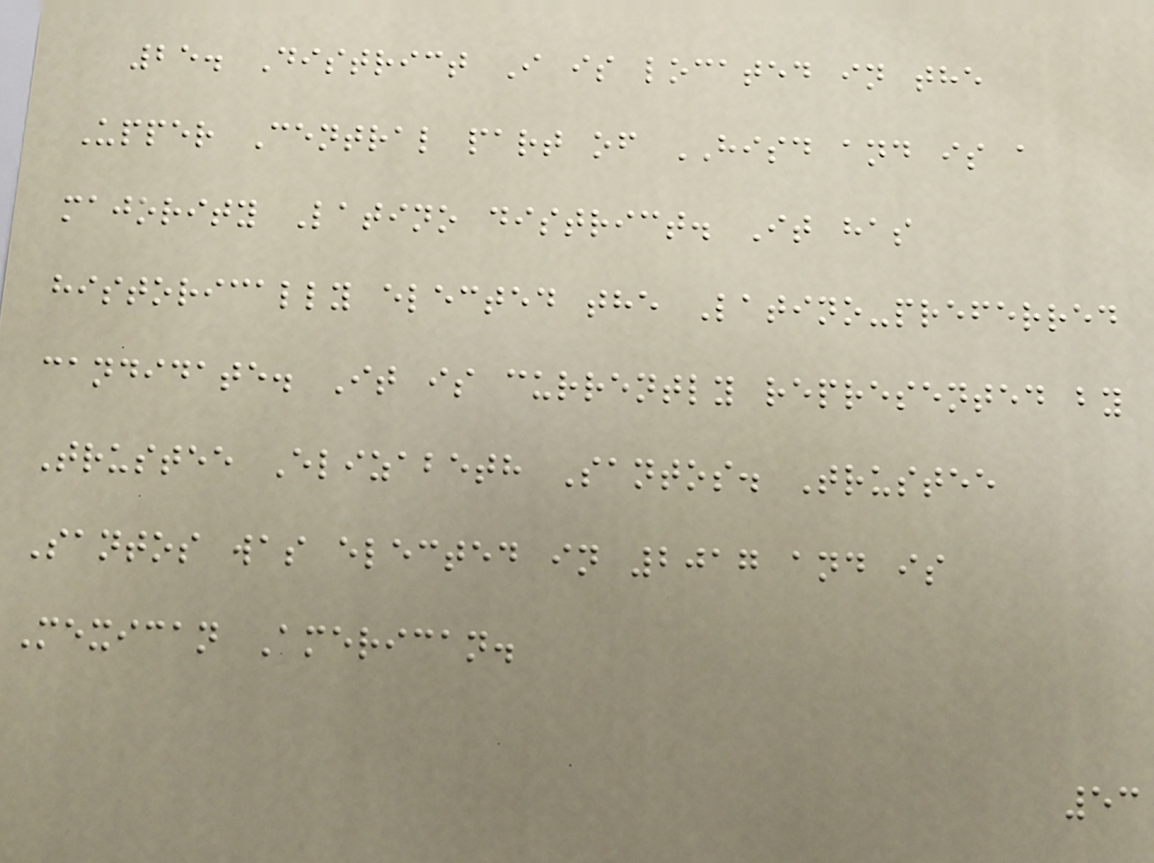25. District I is located in the
Upper Central part of HISD and is a
majority Latino district. It has
historically elected the Latino-preferred
candidate. It is currently represented by
Trustee Elizabeth Santos. Trustee
Santos was elected in 2017 and is
Mexican American.
53
